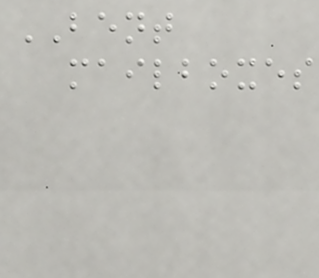BENT
mailboxes
